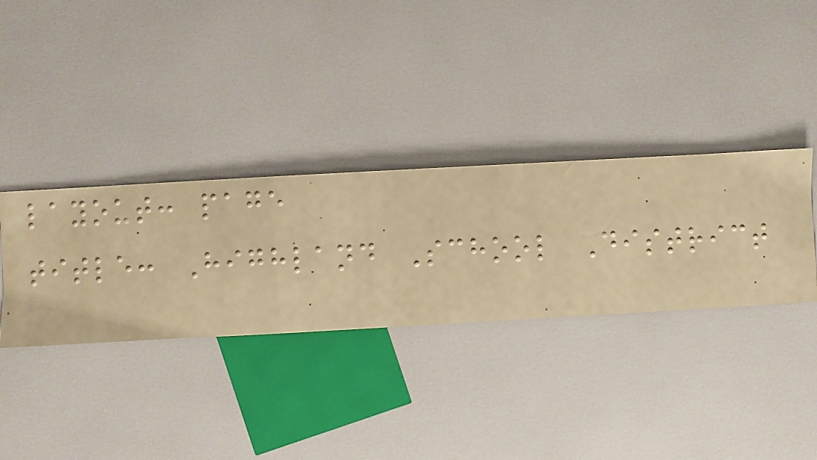layout: page
title: Highland School District
